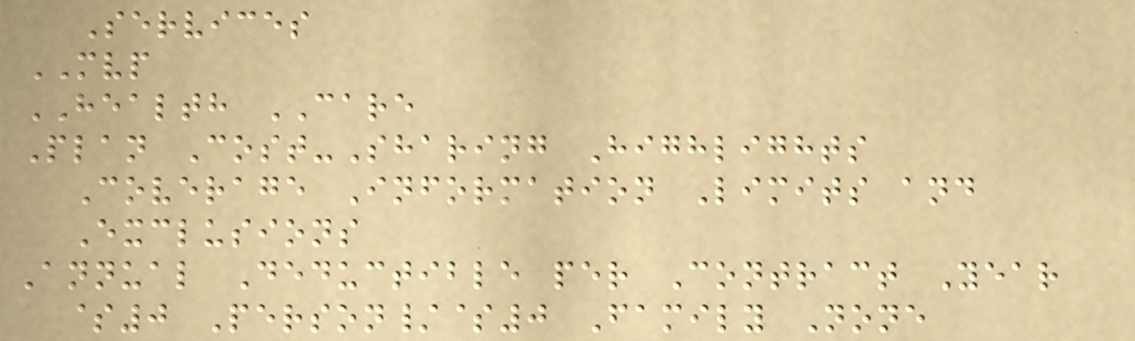Services
MVP
HEALTH CARE
Plan Cost-Sharing Highlights
Coverage Information Limits and
Exclusions
Annual Deductible per Contract Year
$0 Person/$0 Family None
